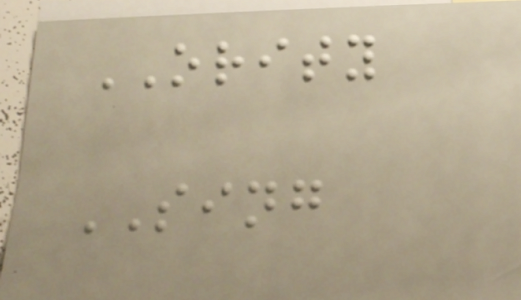ORITY
SING
